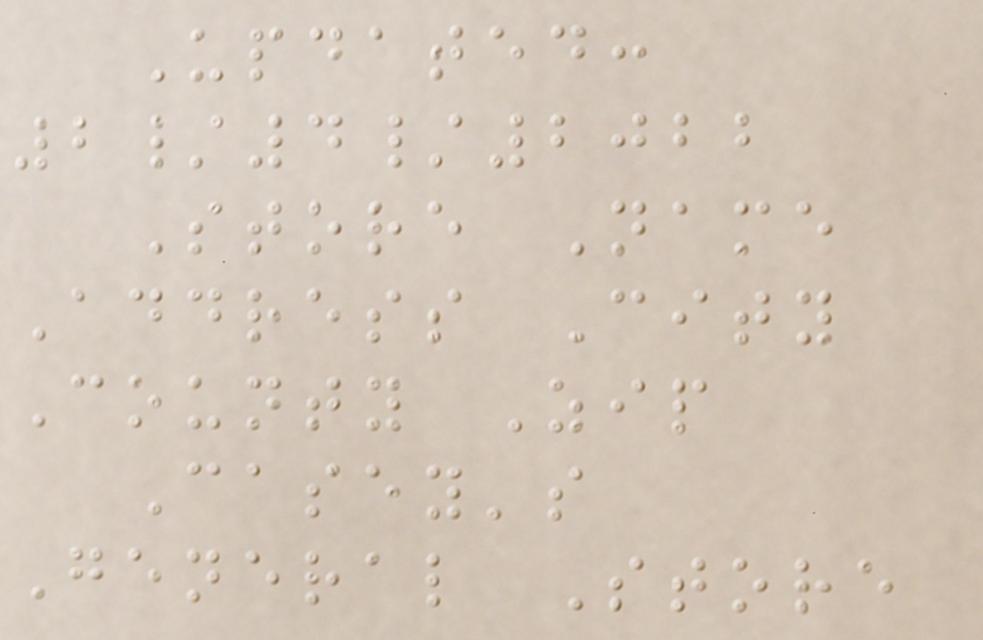Updated:
2/4/2022
Store Name
Address City
County Zip
Casey's
General Store
